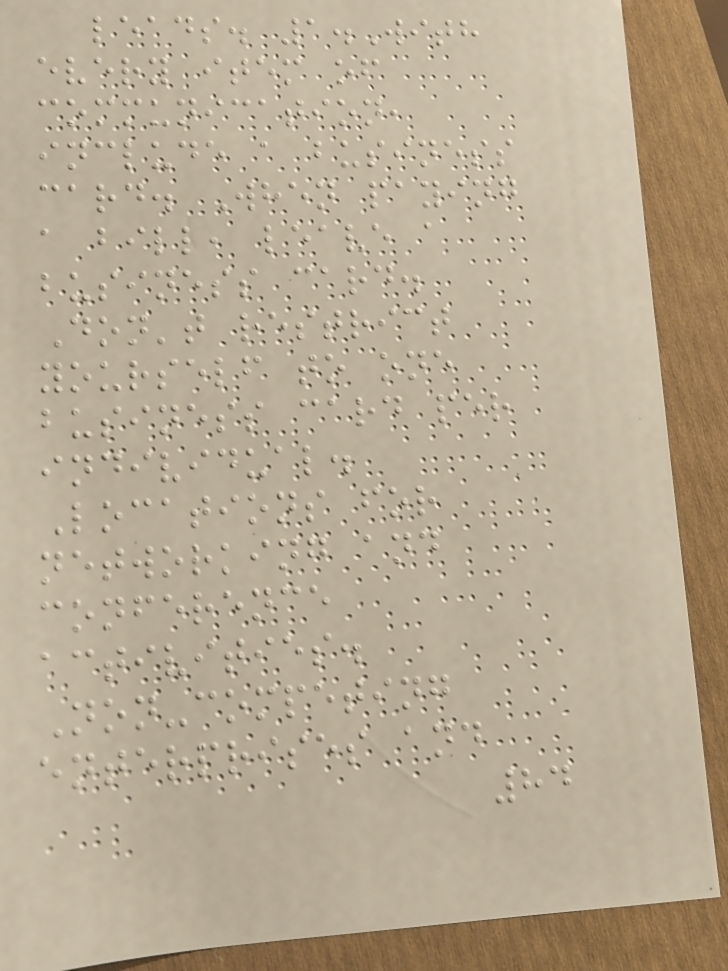leads. 1.With
every item of
communication,
include a business
card. When paying
a bill, leave a
business card.
Don't restrict
yourself to one
business card per
individual.
Locations for
networking and
conference
activities.
Non-competing
enterprises and
84
